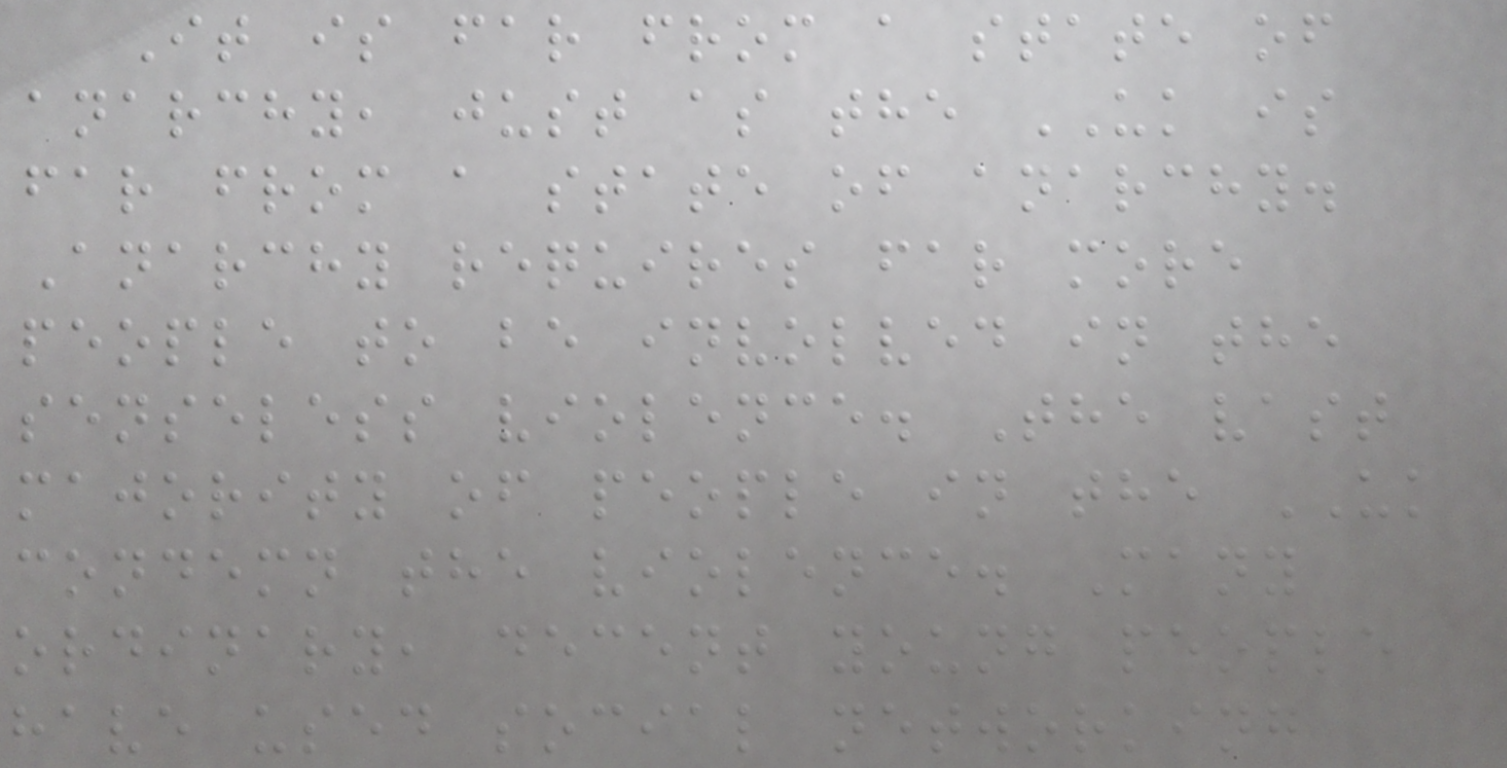It is far from a state of
anarchy, just as the UK is
far from a state of anarchy.
Anarchy requires far more
people to be involved in the
senseless violence. The vast
majority of people in the UK
condemn the violence. Many
ordinary, decent young people
have used social networking
